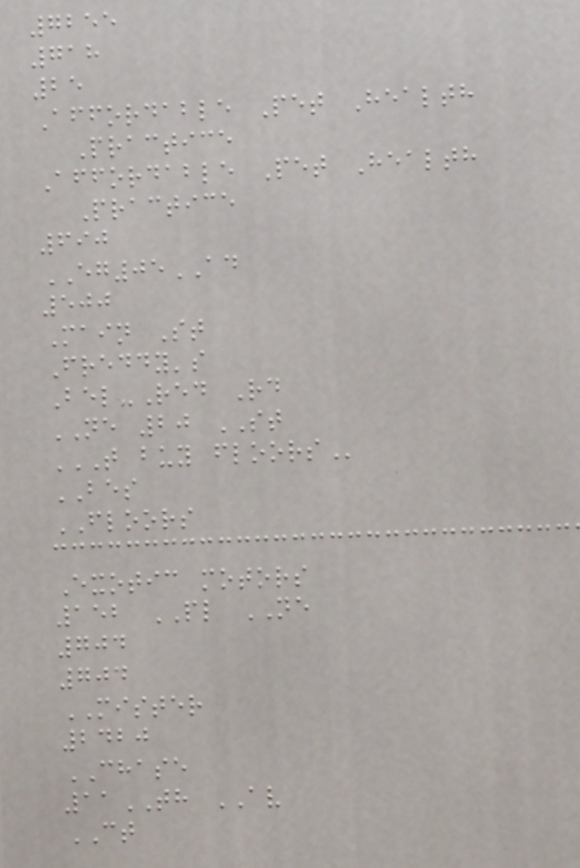7255
718
25
Affordable Pet Health
Practice
Affordable Pet Health
Practice
690
EG05AD
500
Main St
Freddy's
Bel-Red Rd
NE 20 ST
T BUY FLOORS
BES
FLOORS
Exotic motors
152 PL NE
704
704
MISTER
2420
CHASE
11TH AV
CT
